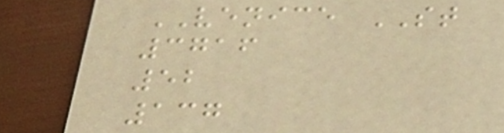VENICE ST
3716
52
137
